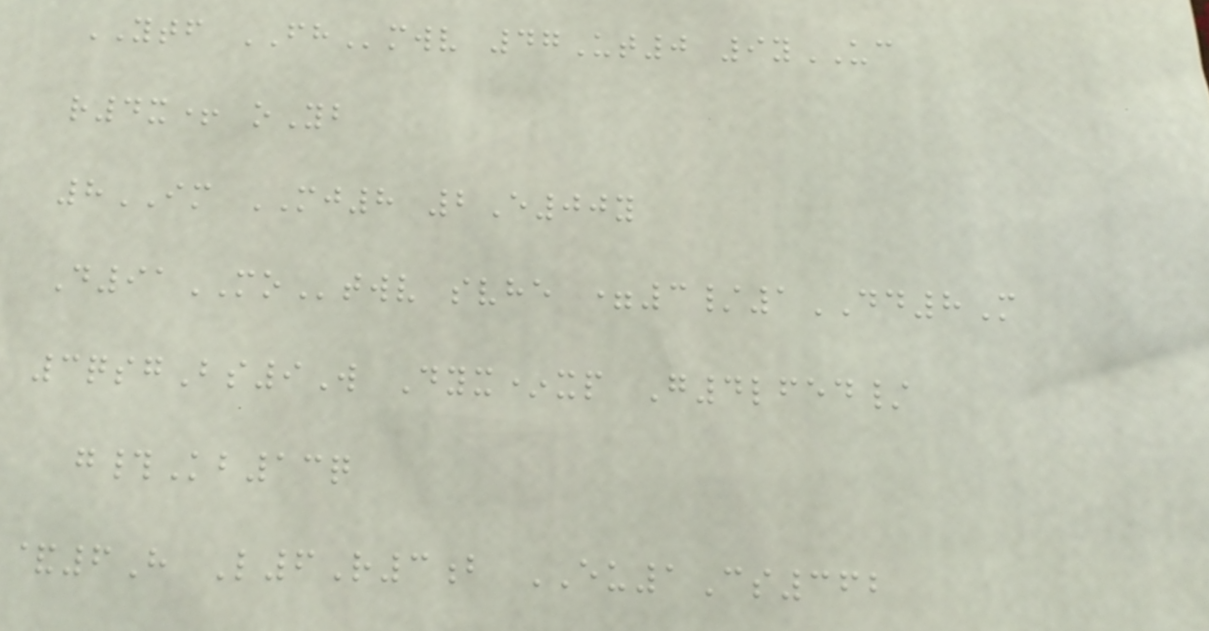YTF FHmwv 47Ut0 9yUC
r4x+ oYb
8IM MJ8 2E00y
D91MOtwv svhe =3/1DD8M
3qsgBs9W Dyx*xp G4lfed/
g#Kb13q
&6H L6R3b EU1Cs362
